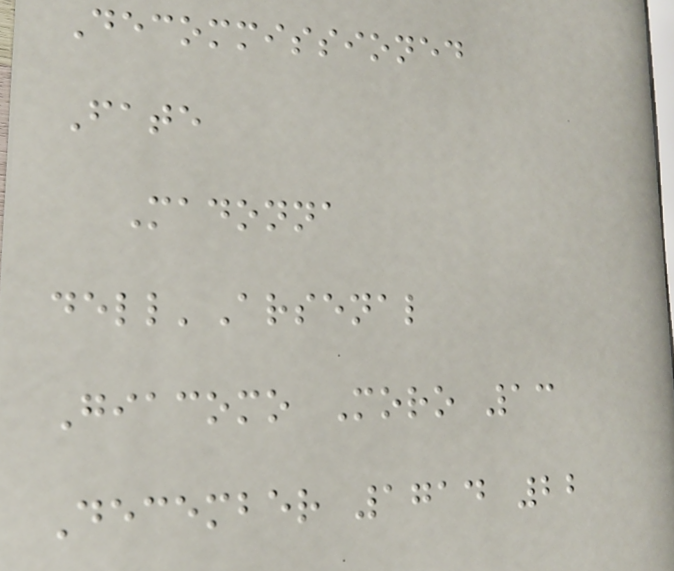Decommissioned
Fate
Madonna
dell'Arsenal
Giacomo Moro 13
December 1714 22
